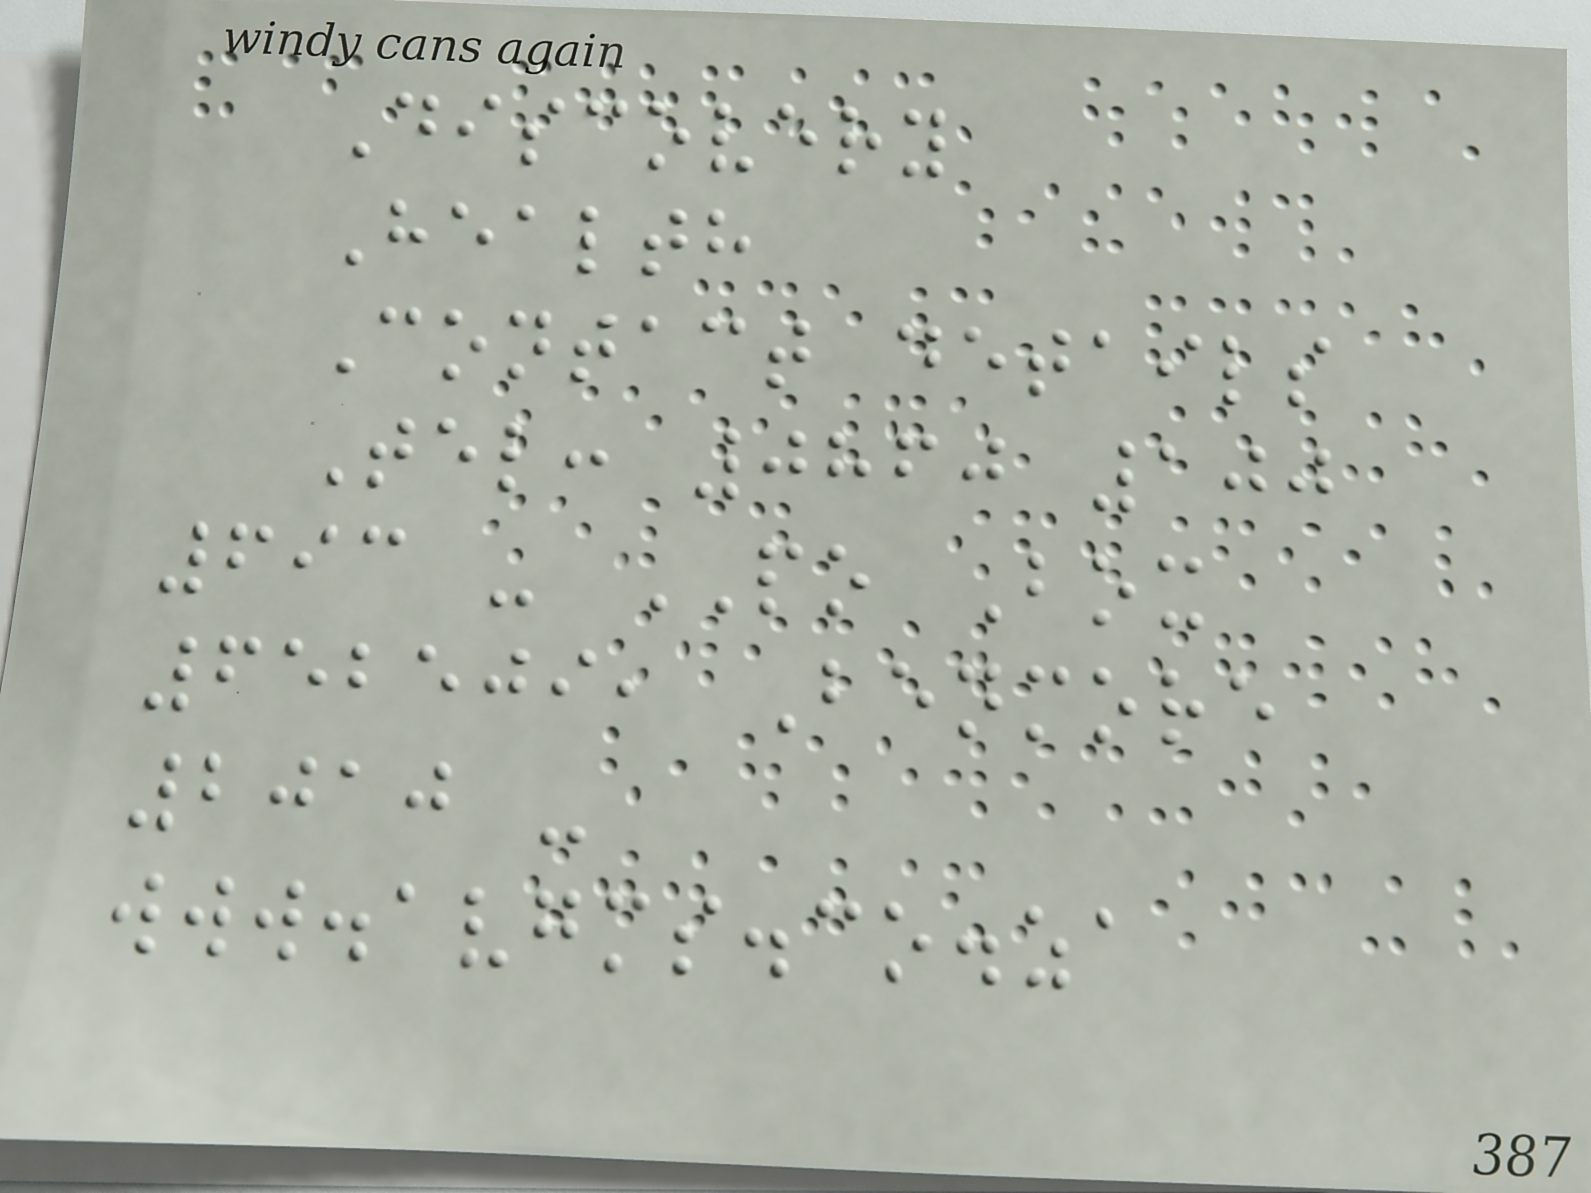Discovery
Health
Contact details
Tel: 0860 100
693 - PO Box
652509, Benmore
2010 -
www.avgms.co.za
